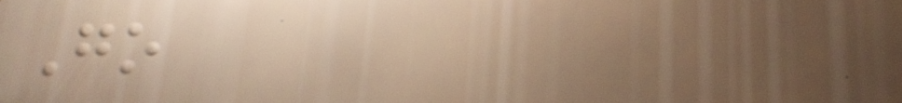Go
